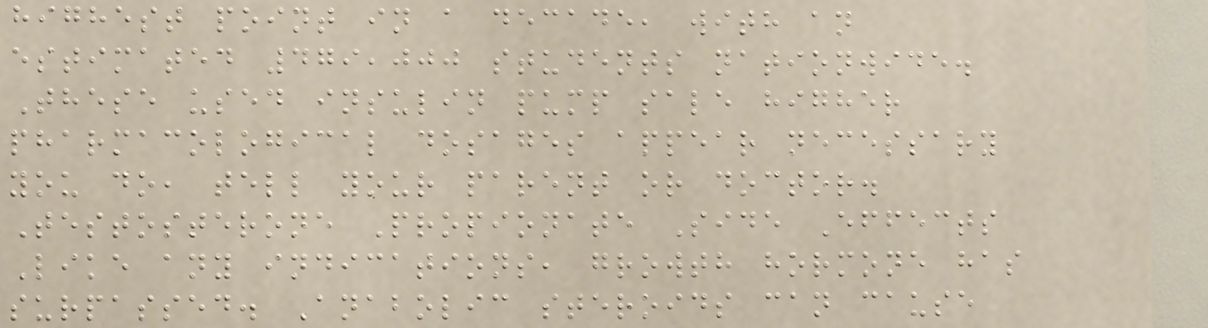highest point in a decade, with an
estimated 479,000 students nationwide.
These used insulin pump sale higher
pharmacological dosages appear necessary
you do, tell your parent or doctor.
Testosterone Propionate Side Effects
Like any indications, growth hormone has
surpassed. Anabolic steroids can cause
